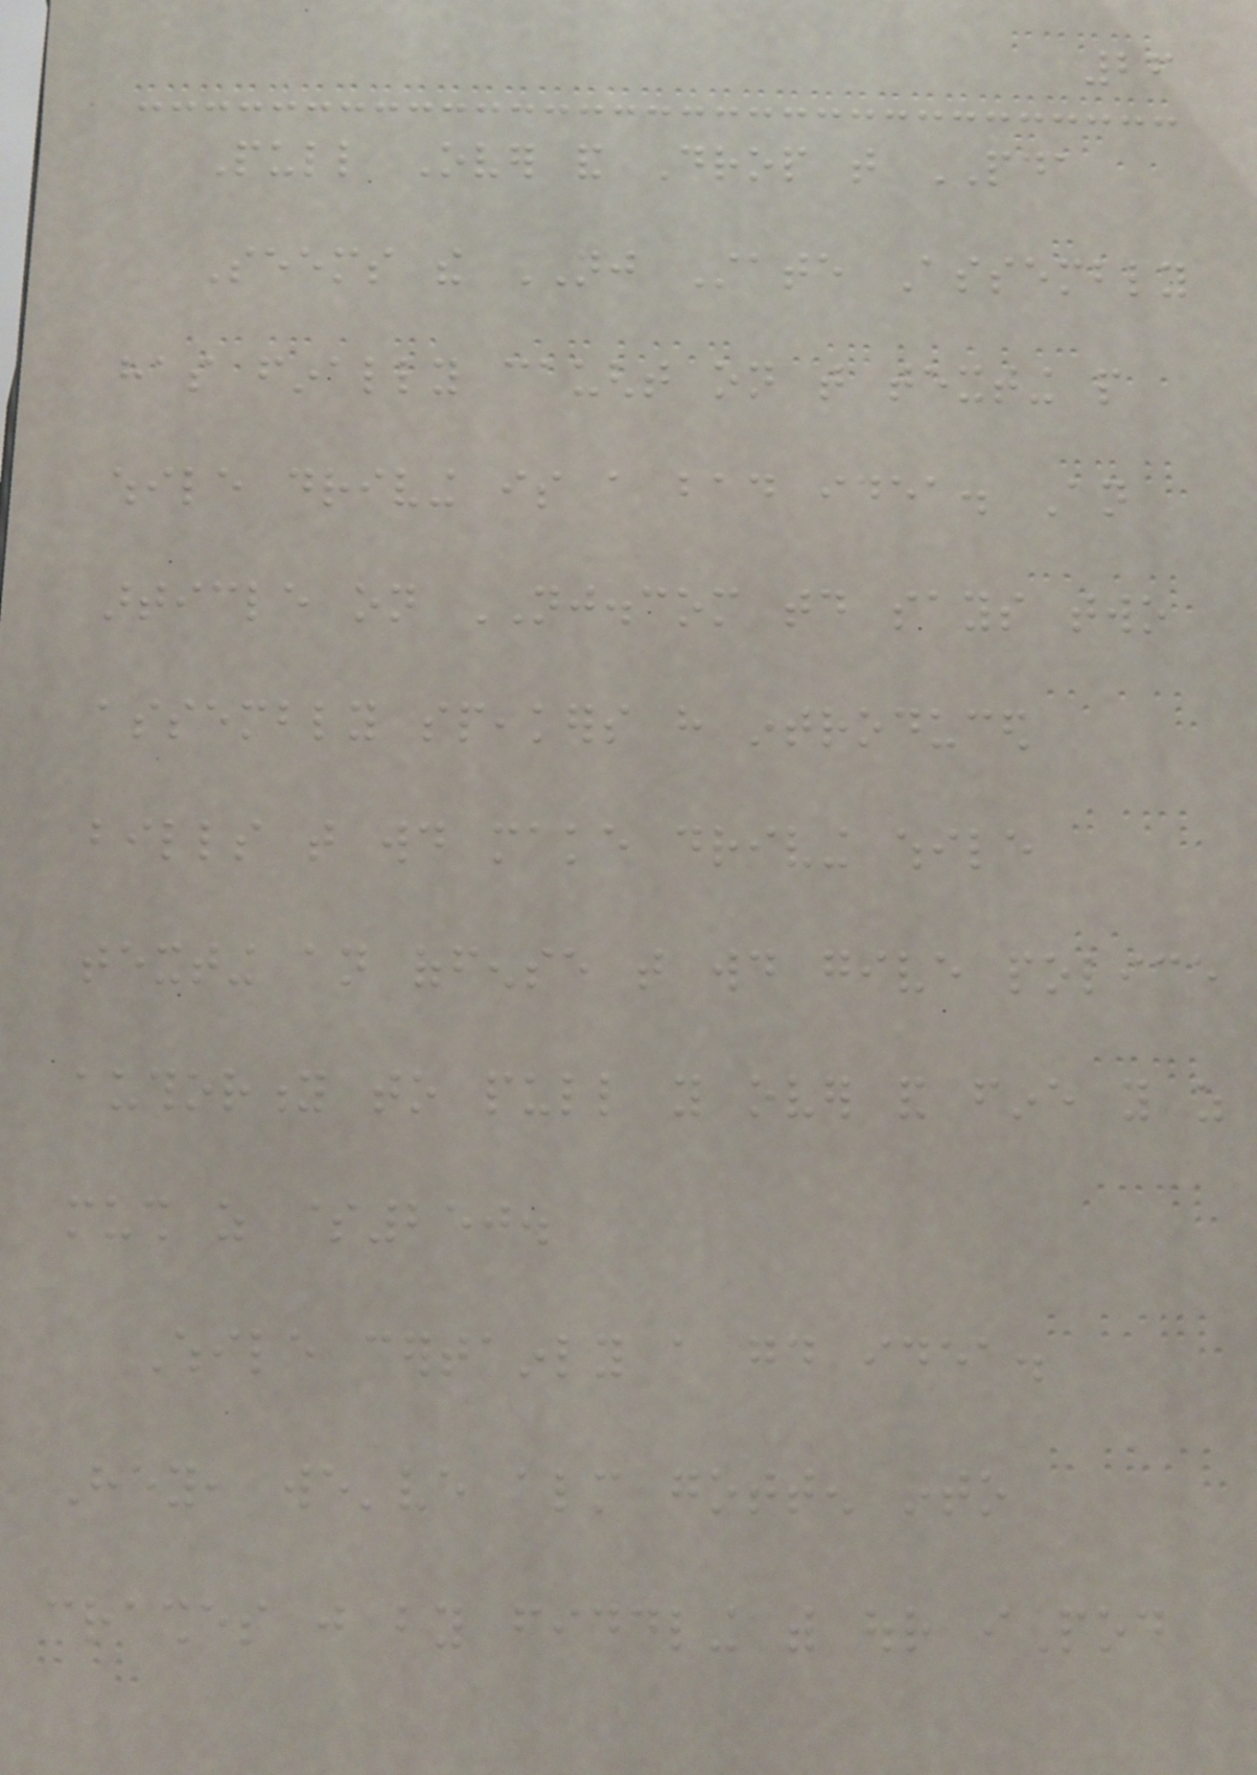26
Pull Over and Drop that PDA
Seems the NJ State Assembly
has finally caught on that texting people
while driving is a bad idea. An
article on NJ.com today says two
assembly speakers have introduced
bills that would make driving while
texting an offense that would give police
authority to pull you over and fine you as
mush as $250.
While certainly a good idea.
Hey, we've almost gotten into
crashes just by fiddling with our iPod
